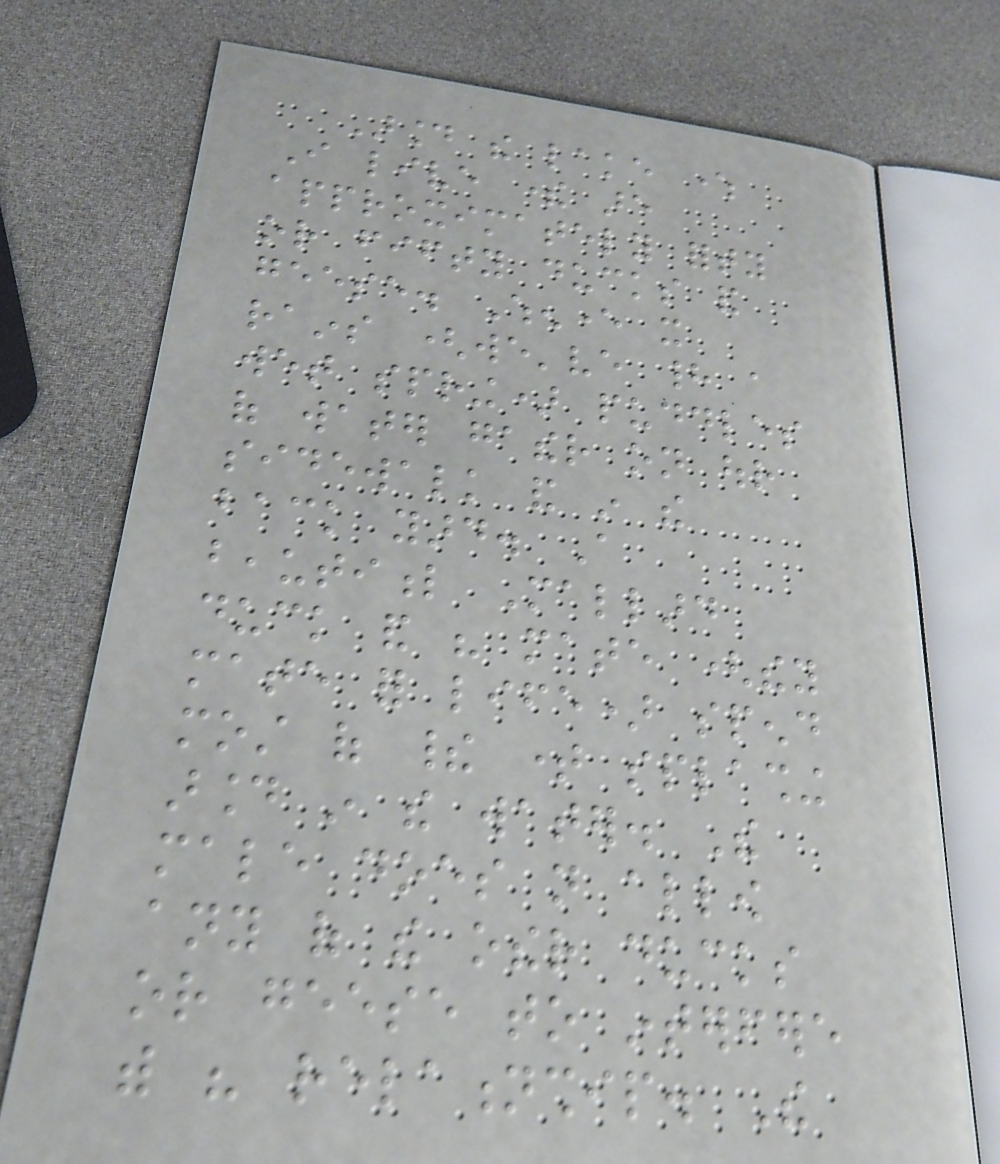Around the lake where
I live there are
approximately forty
or fifty ducks and
geese. Whenever it
rains (we've had a
wet spring) puddles
of water gather on our
sidewalk and in the
back yard. A
beautiful Mallard
duck and his mate (they
mate for life) spend
most of their time splashing
around in the water. The
male does not allow
any of the other ducks
or geese to interfere
with his relationship. The
